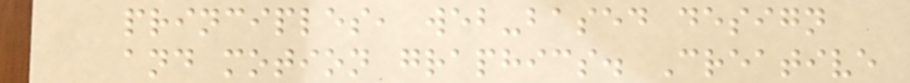principles, web-based design
and motion graphics. Creative
